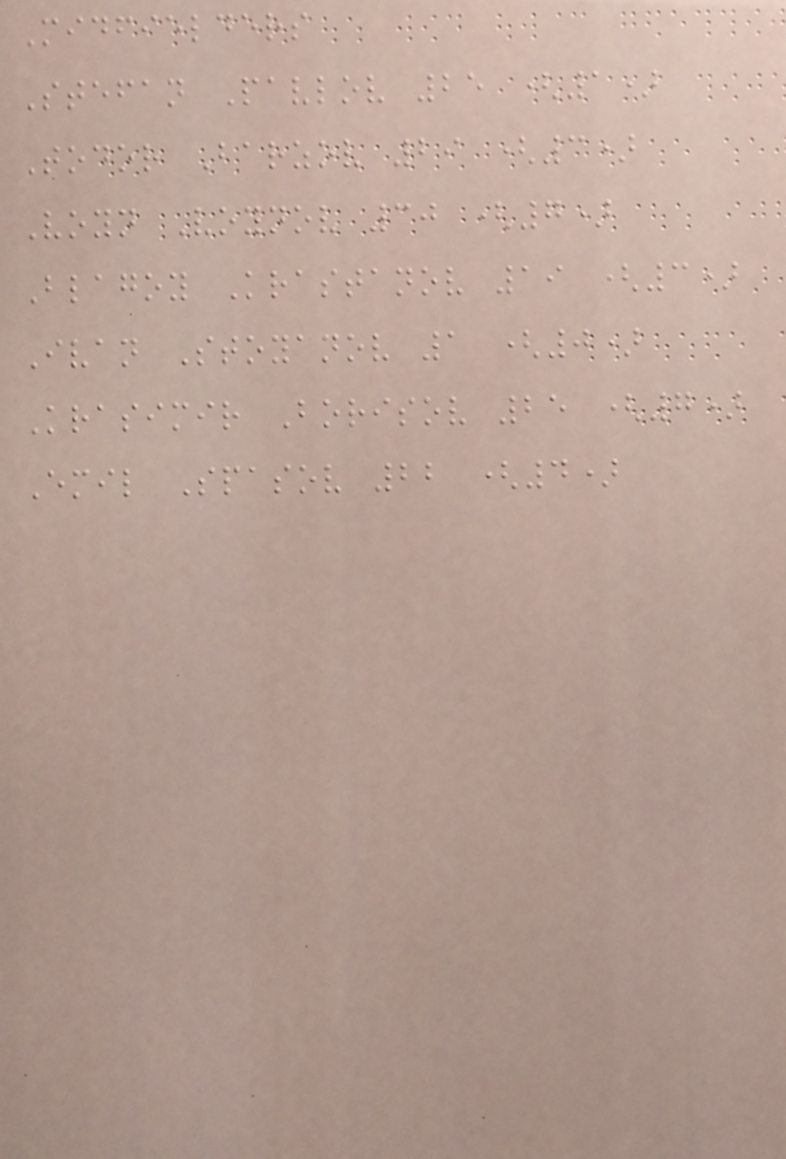Midfielders
Stefan Pavlov 25 (1)
Todor Barzov 29 (3)
Voyn Voynov 30 (7)
Blagoy Krastanov 19 (3)
Ivan Stoyanov 1 (0)
Krasimir Borisov 25 (7)
Emil Spasov 22 (4)
